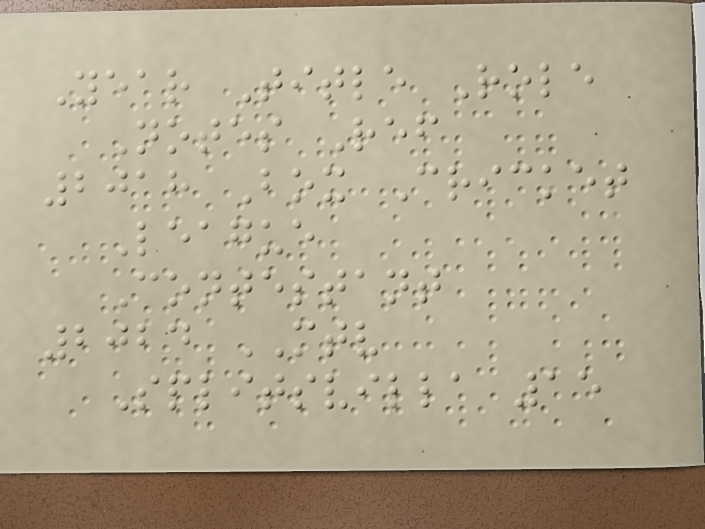Year Title Role
Notes Ref
2018 Box Cricket
League
Contestant
2024 MTV
Splitsvilla 15
